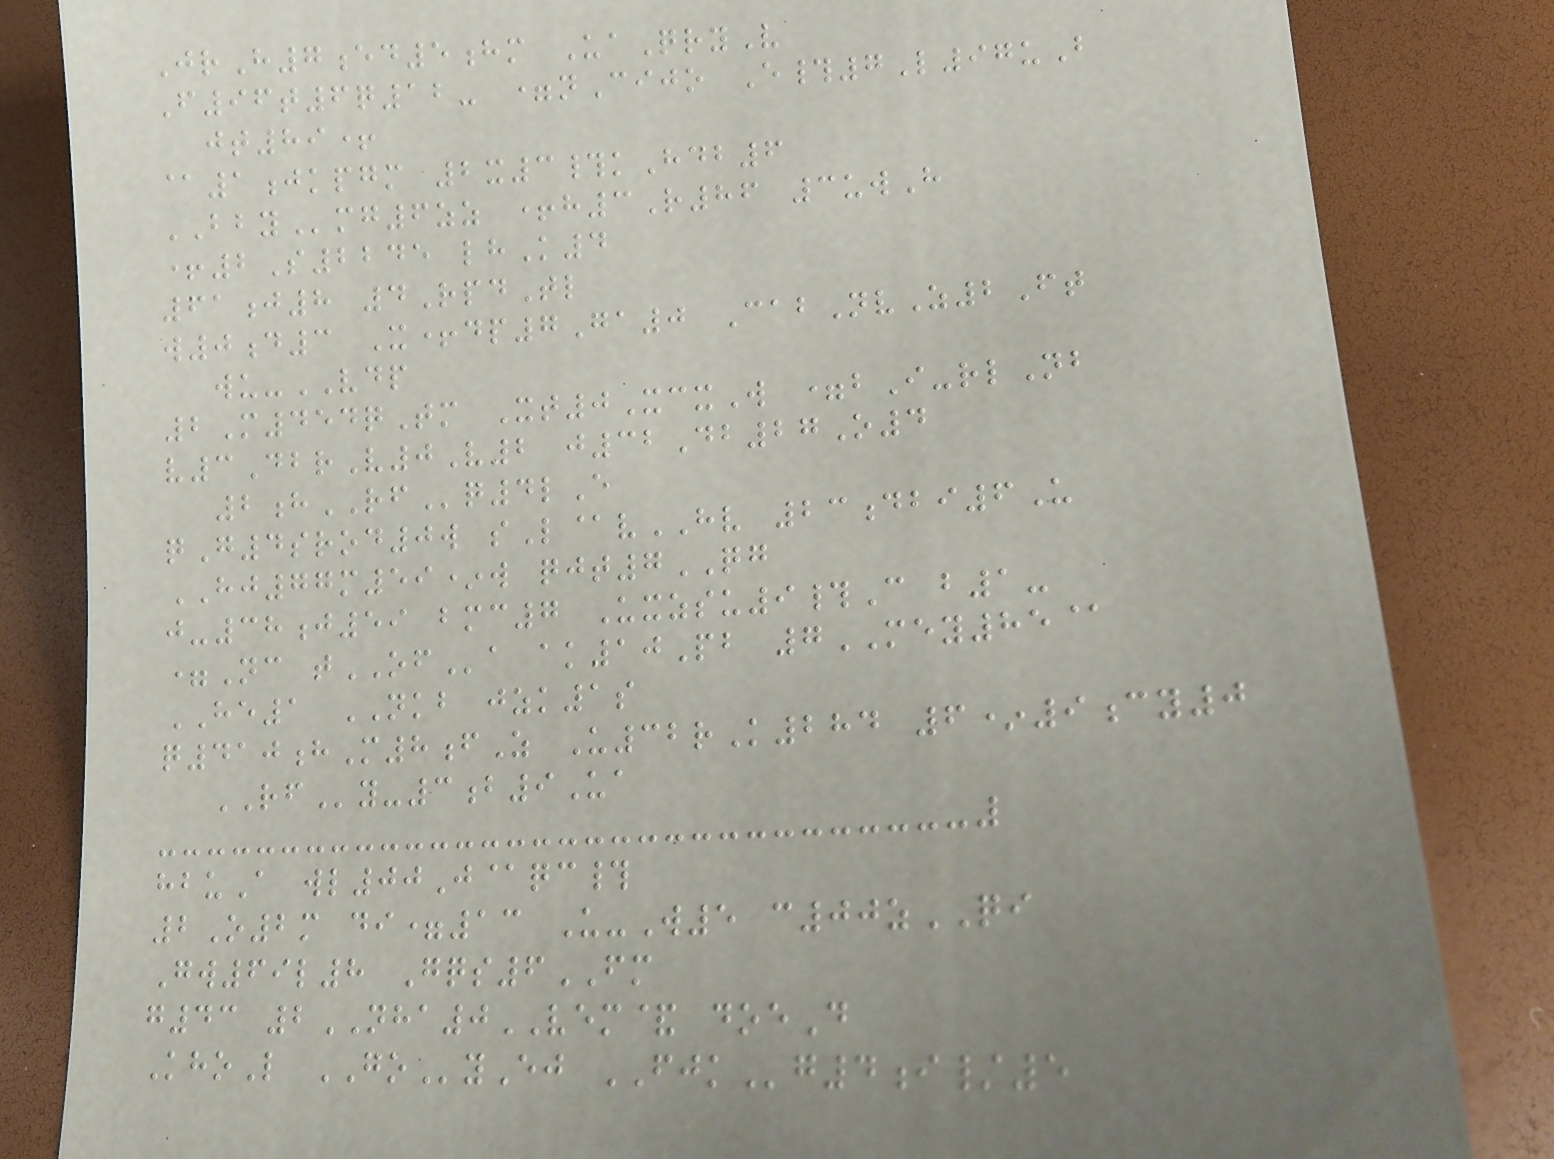JrH7ed5hm UaQryV
F96t6q12- =nCijo E#7L97uB
jt89+
@1jkpgm 2x3#kHdb6
BBYmg6zz +h3R86 3uwH
+2S2245 lhK4
61j8 4RpdTl
w0d3 X+dp7Ga0 CabNvZ2Ft
wu-VDP
2M454qTm Xt0XcxW =bI-rlNb
v3DbrV0V2 j32Db27O4
2hRFq4lE
qG4srod0w sL@vHV 23dbi6U
HJ77m59*w qjt7QG
j-38j59 bmc7 Uxzsu9#C b1-
=Nc tOFa ak10Pb 7MEY85@
HE1 NKB jzk1s
q410hM8fZ U32rK284 6*9cy0
RFy-3b9Ua
hbuA wl00J@qc#
2O2m di=13 U-W5 c00zQI
Gw69l8 Gqs6FM
g43 2NHA0VEM& doeD
KhoL GOyEj FJKg4i/5
